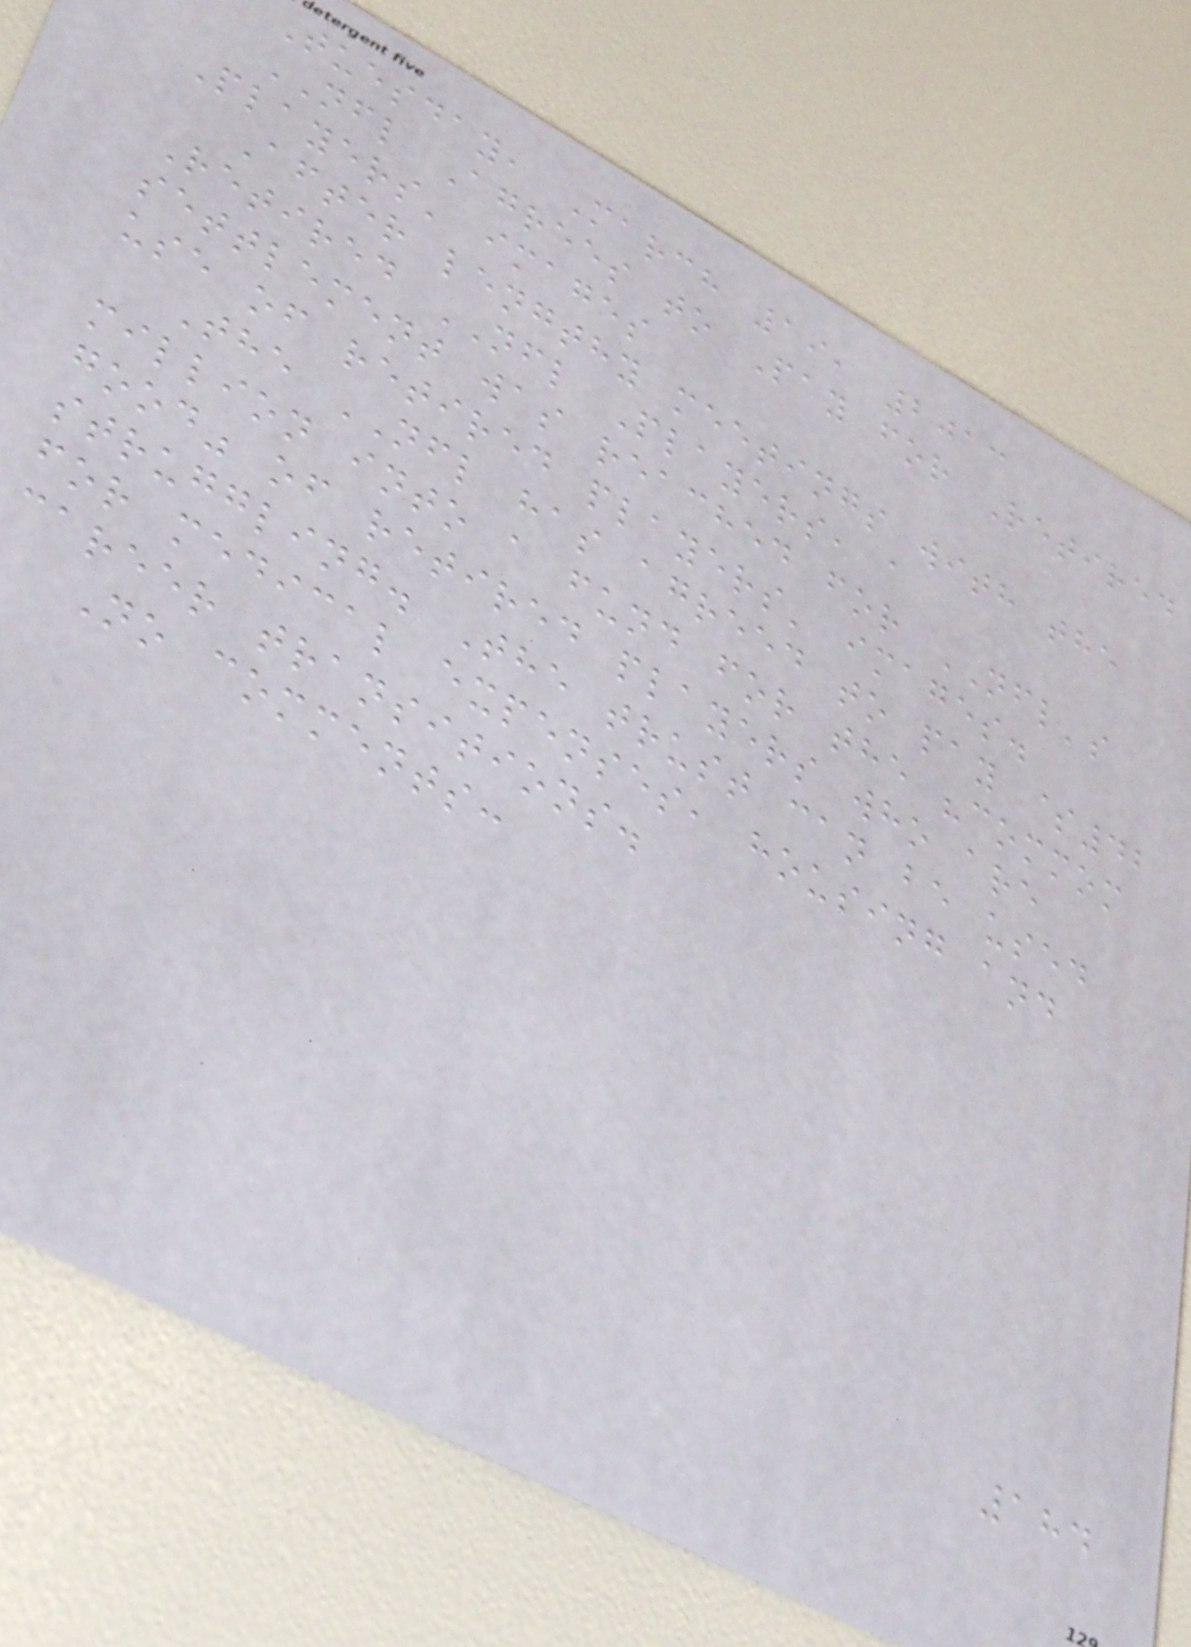Tuesday, March 19, 2013
NFL Agrees to Pay for Retired
Players' images
After lengthy meetings with the
Retired NFL Players, a
settlement was reached for NFL's
use of retired players' images.
The NFL has agreed to pay $42
million into a fund for the "commom
good" of retired players who are
struggling. The trust can be used
for medical expenses, housing and
career transitions.
No comments:
184
